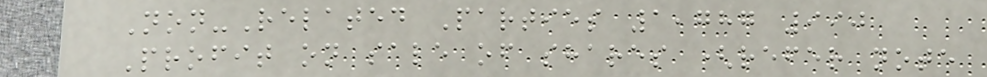Non-Related Parties 1,787 990
Profit on sale of shares (refer note
